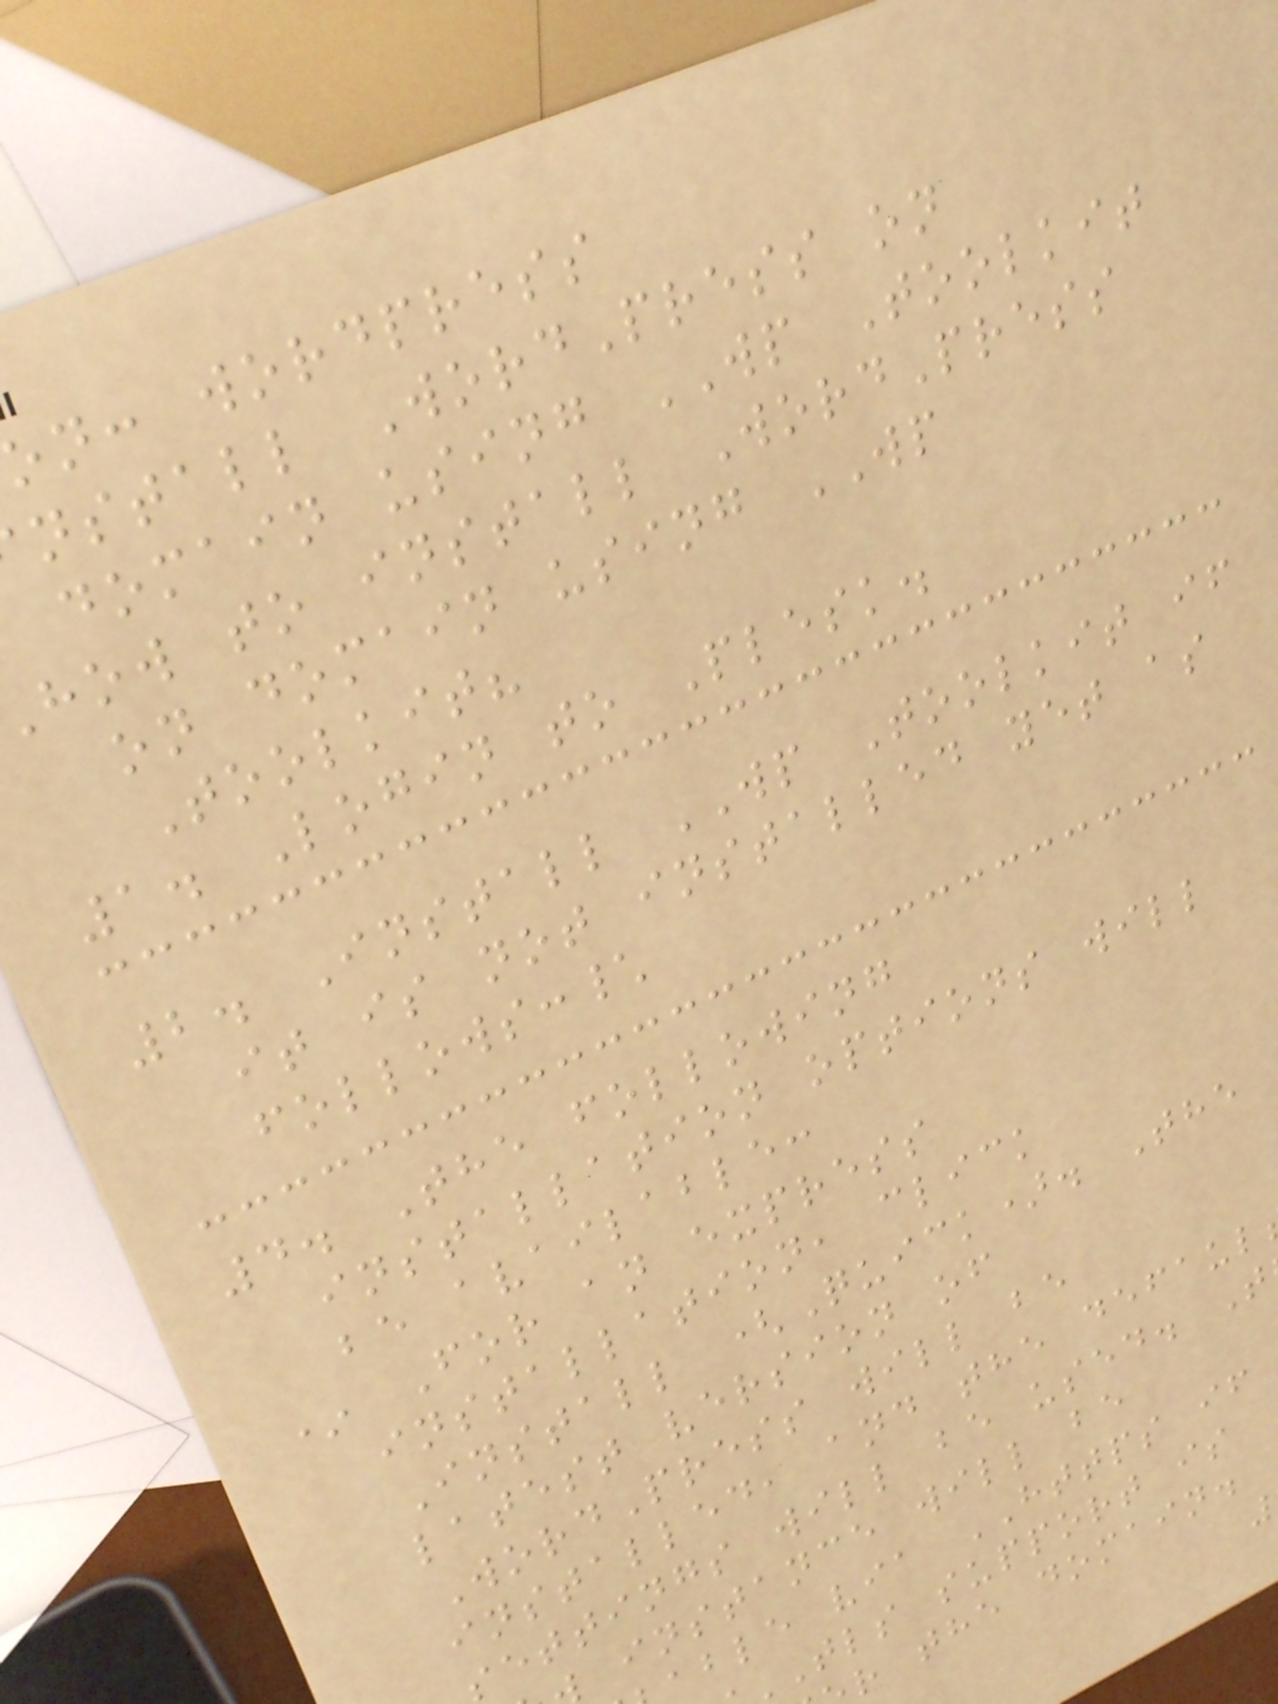n: wordpress
nstall WordPress on
domain using WP Toolkit
how to install WordPress
on domain using WP
Toolkit?
1. Login to Plesk.
2. Install WP Toolkit if
it is not installed yet as
follows:\
4. The following
installation options will
be available:
* For an express
installation, click
Install (Quick). The
latest version of
WordPress will be
installed, and the defaul
settings will be used. T
instance will be
able via HTTPS if
tls support is
r the domain.
